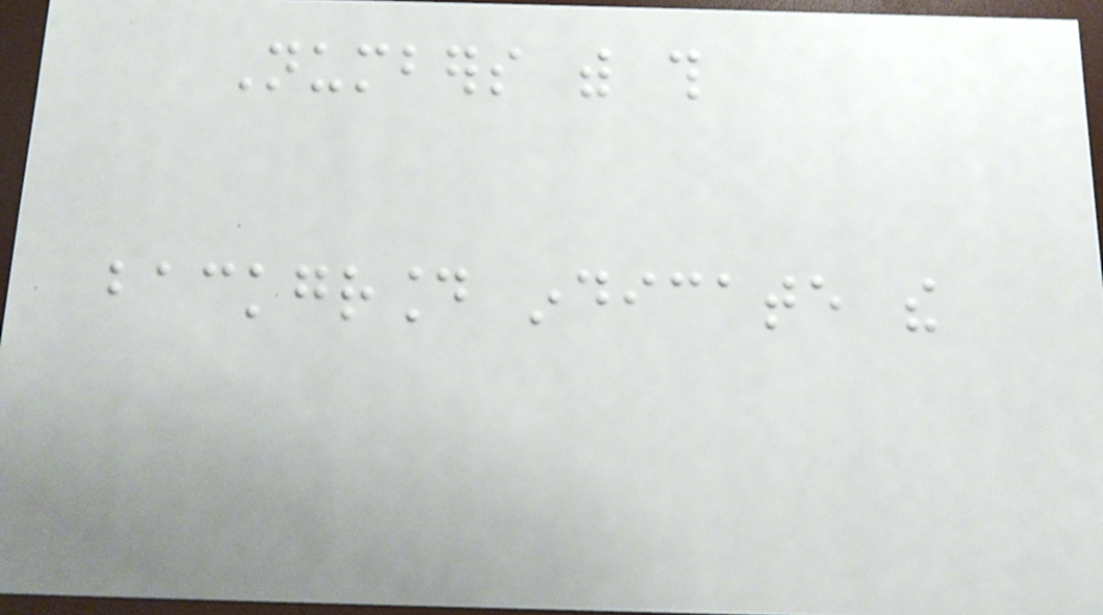Numbers with this
background indicate the
